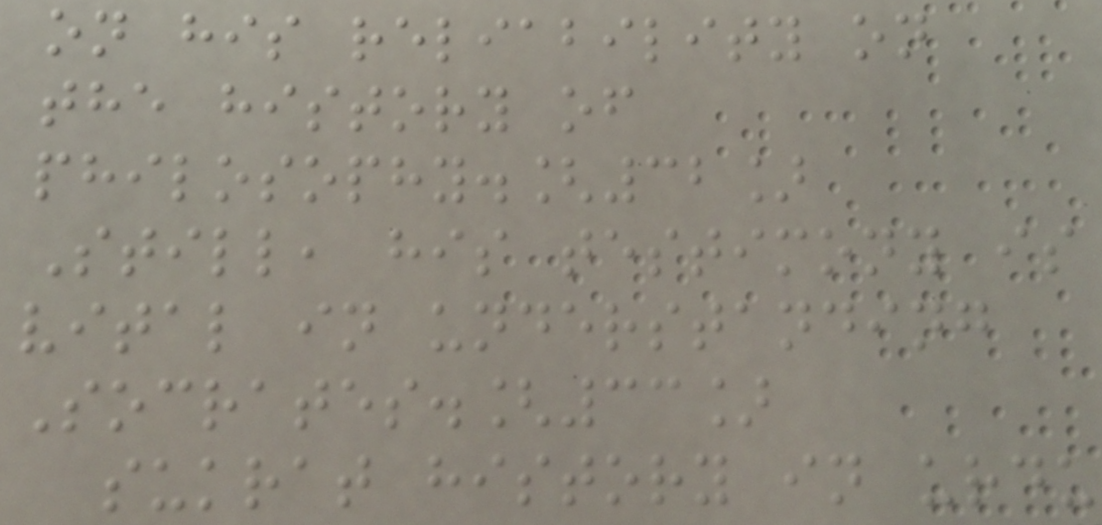on his reliability on
the history of
philosophy.[32]
Still, his testimony is
vital in understanding
Socrates.[33]
sukrat history in urdu
